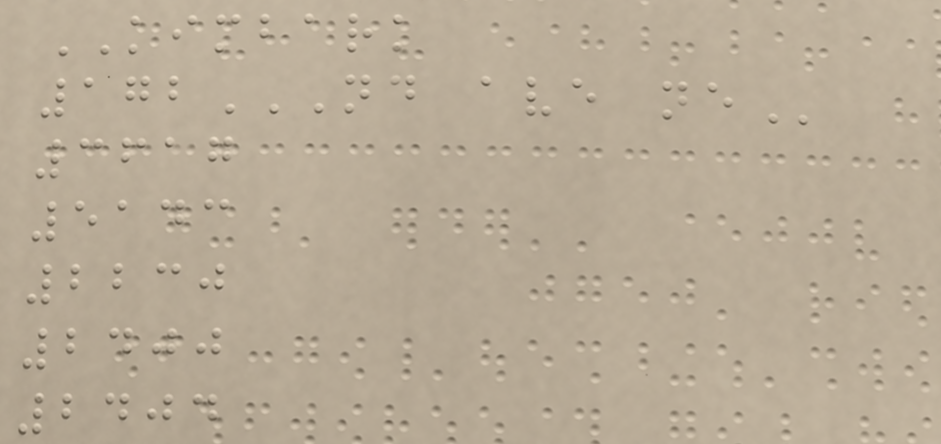KIMBARK
172ND AVE NE
3617
5143
2230
2400
2404
